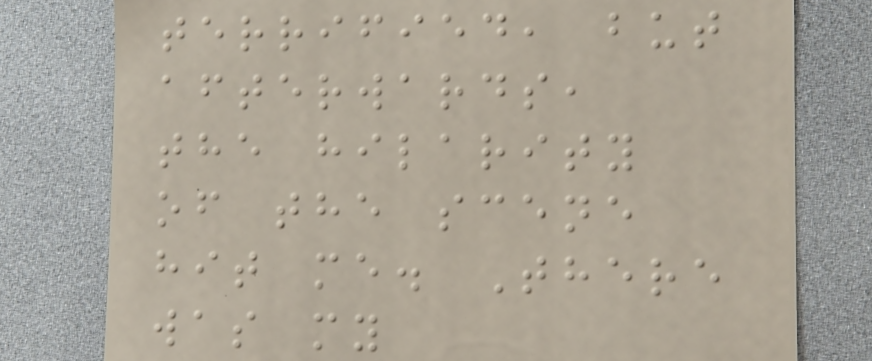terrified, but
afterwards,
the hilarity
of the scene
hit me. There
was my
